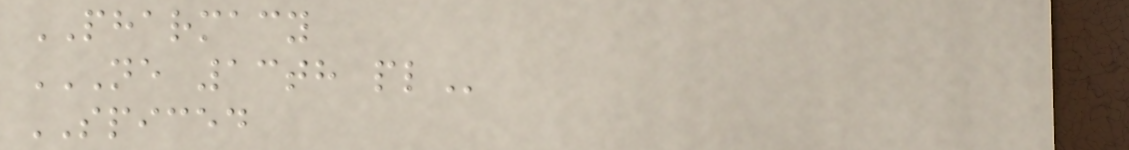PHARMACY
NE 13TH PL
SPICED
